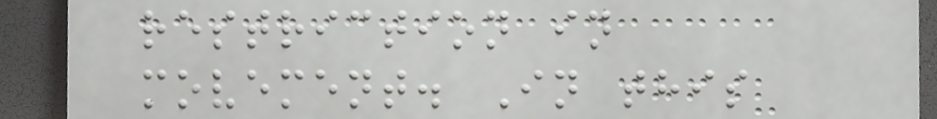restriction in
movement. In this
